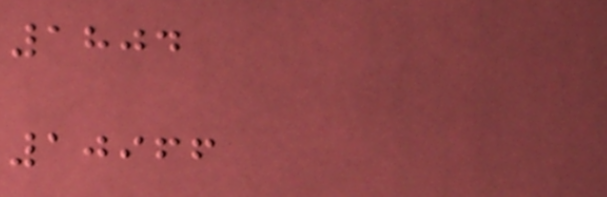1804
10966
